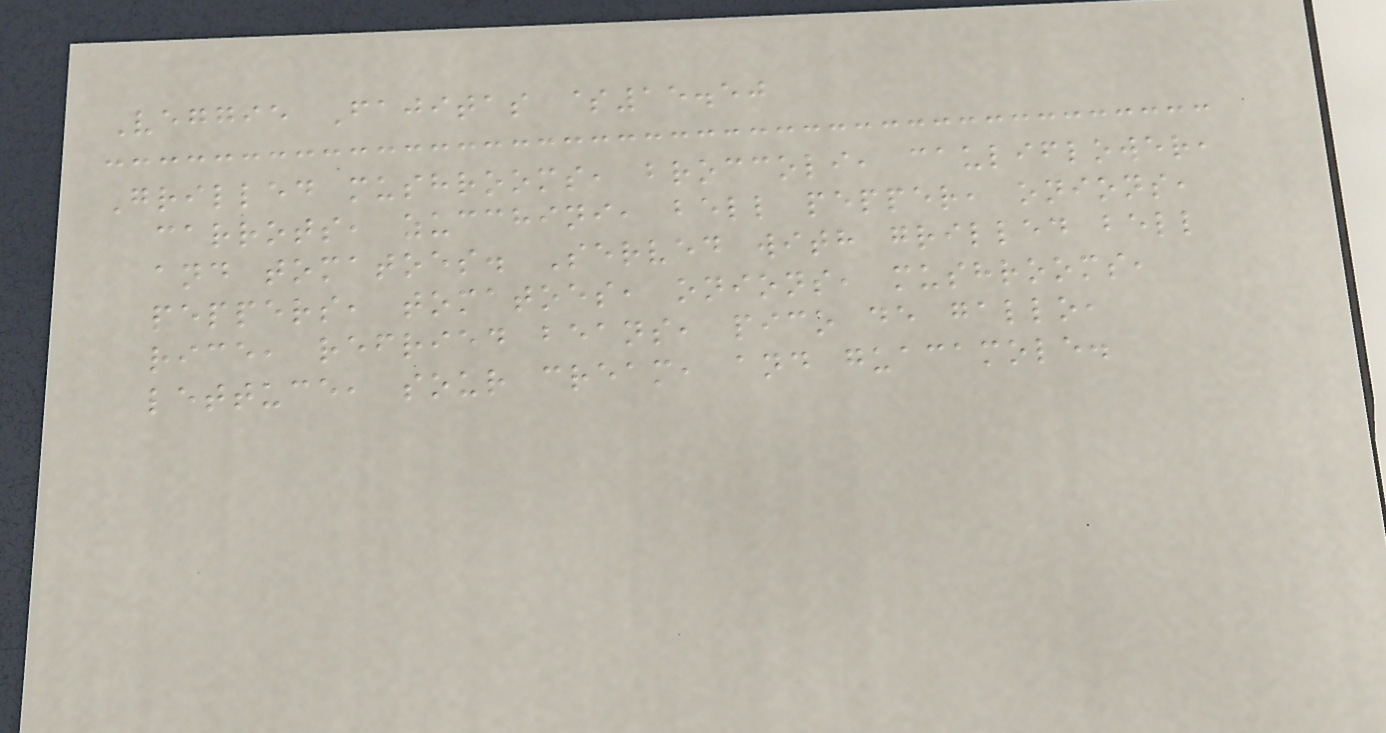Veggie Fajitas $15.50
Grilled mushrooms, broccoli, cauliflower,
carrots, zucchini, bell pepper, onions,
and tomatoes. Served with grilled bell
peppers, tomatoes, onions, mushrooms,
rice, refried beans, pico de gallo,
lettuce, sour cream, and guacamole.
